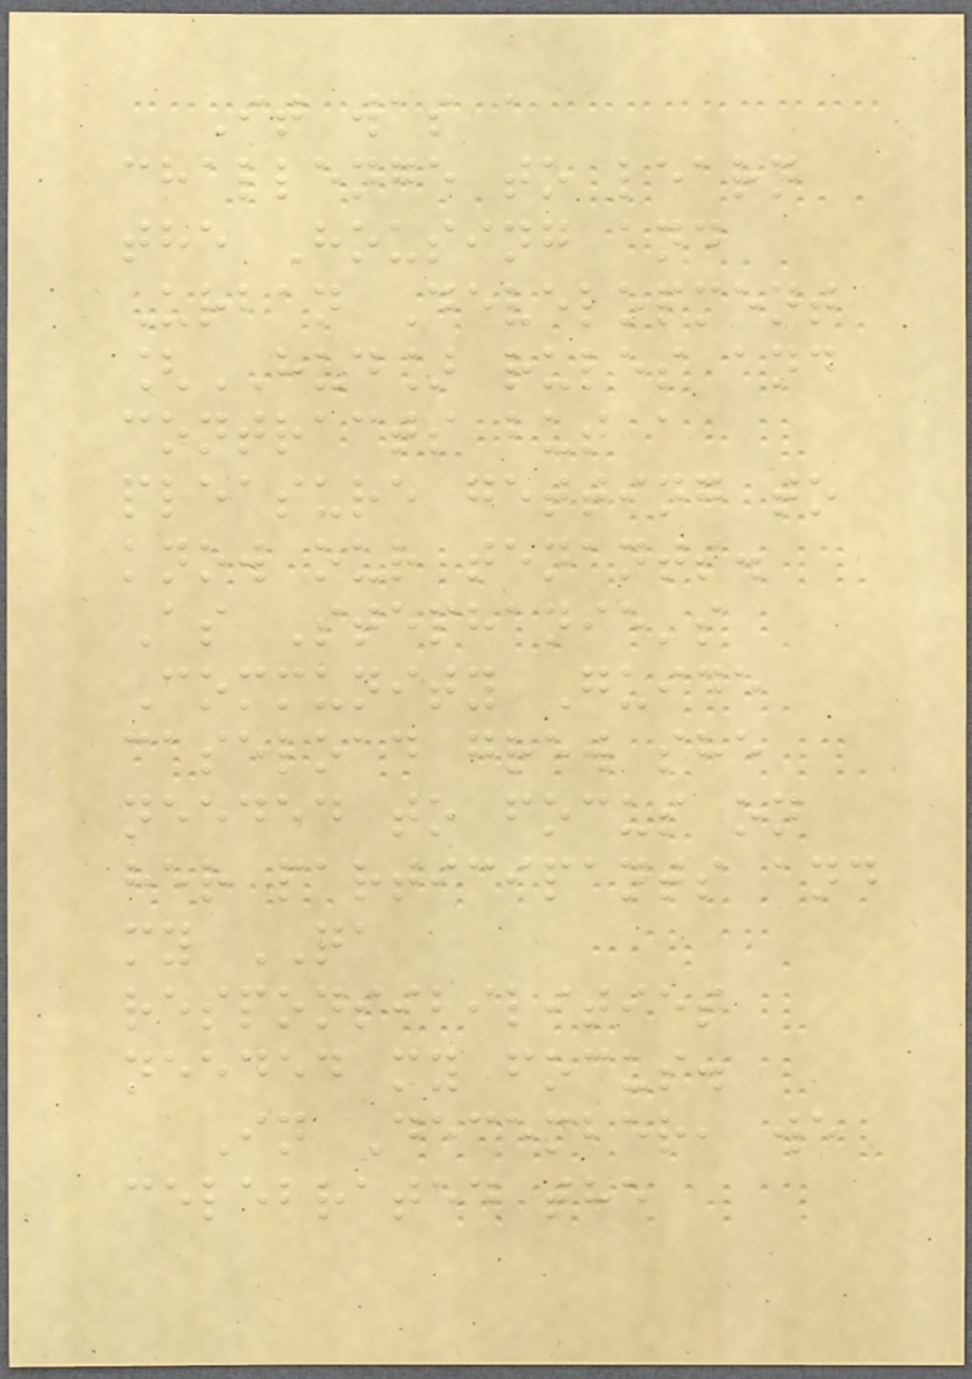It was a
challenge to learn
the Housing and
Urban Development
[HUD] rules and
contracts but a
pleasure getting to
know our tenants.
As Stephanie's
Community Guide
caseload grew she
needed to focus on
her participants and
my QA
responsibilities
needed my focus.
In December, we
celebrated the
